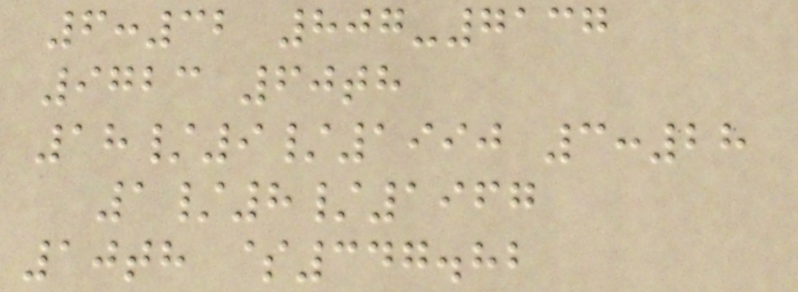6:32 807-7137
9723 60th
18/9/1990 3:28
1/8/1967
10th $347.82
